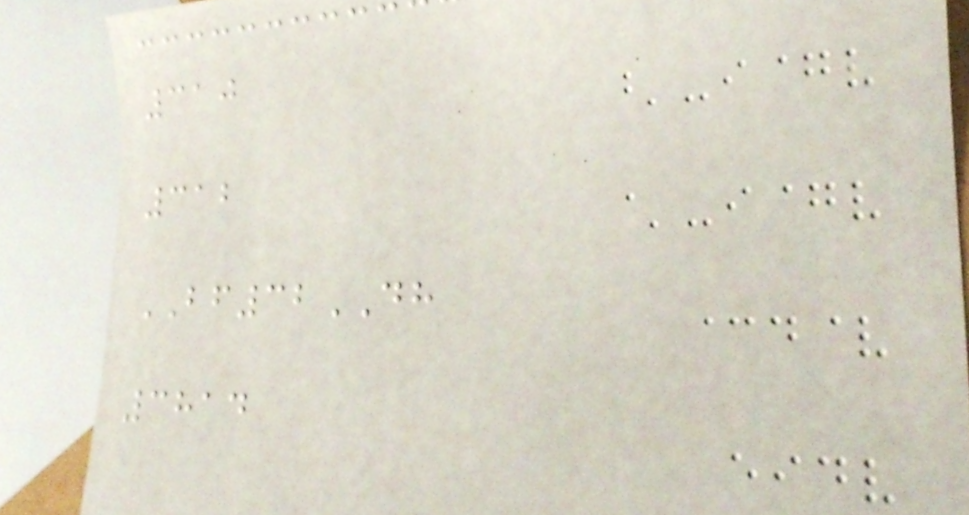310
312
BF32DH
3814
